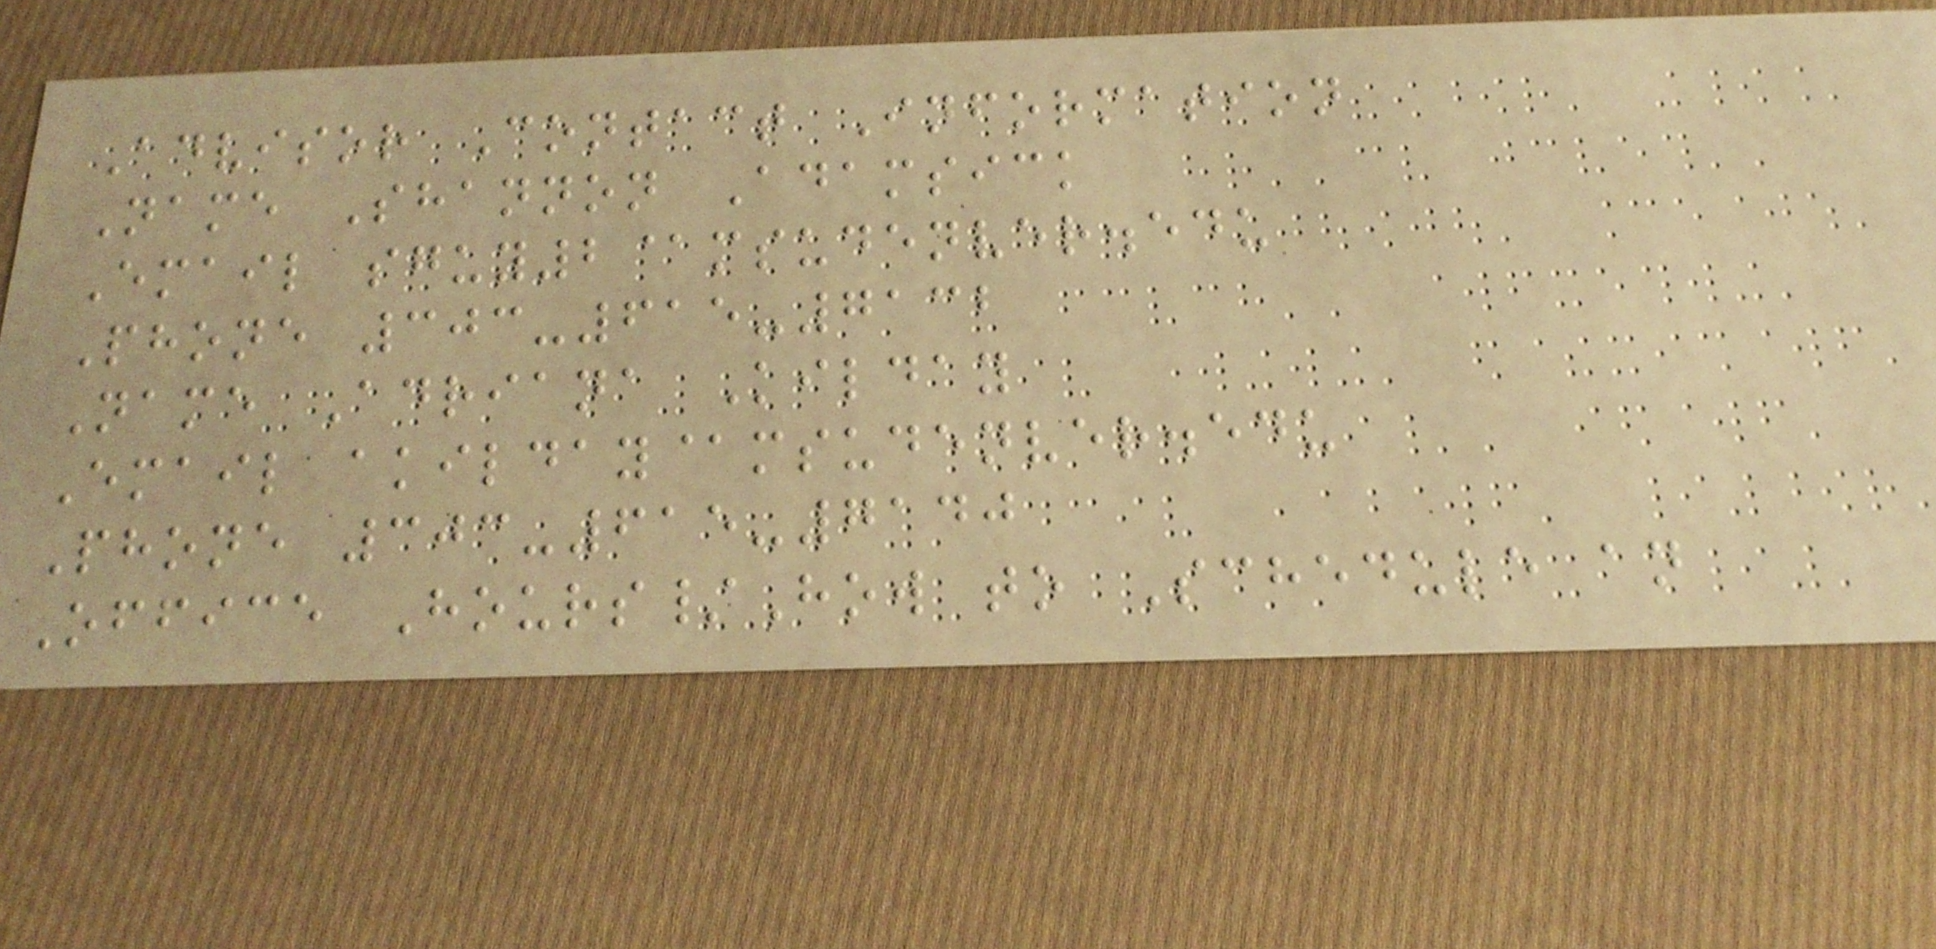Advisor Contact Information
Name Shannon Adamsick
Email sguy2@msudenver.edu
Phone 303-615-7132
Name Adriana Kilday
Email akilday@msudenver.edu
Phone 303-615-7140
Office Hours/How to Schedule an
